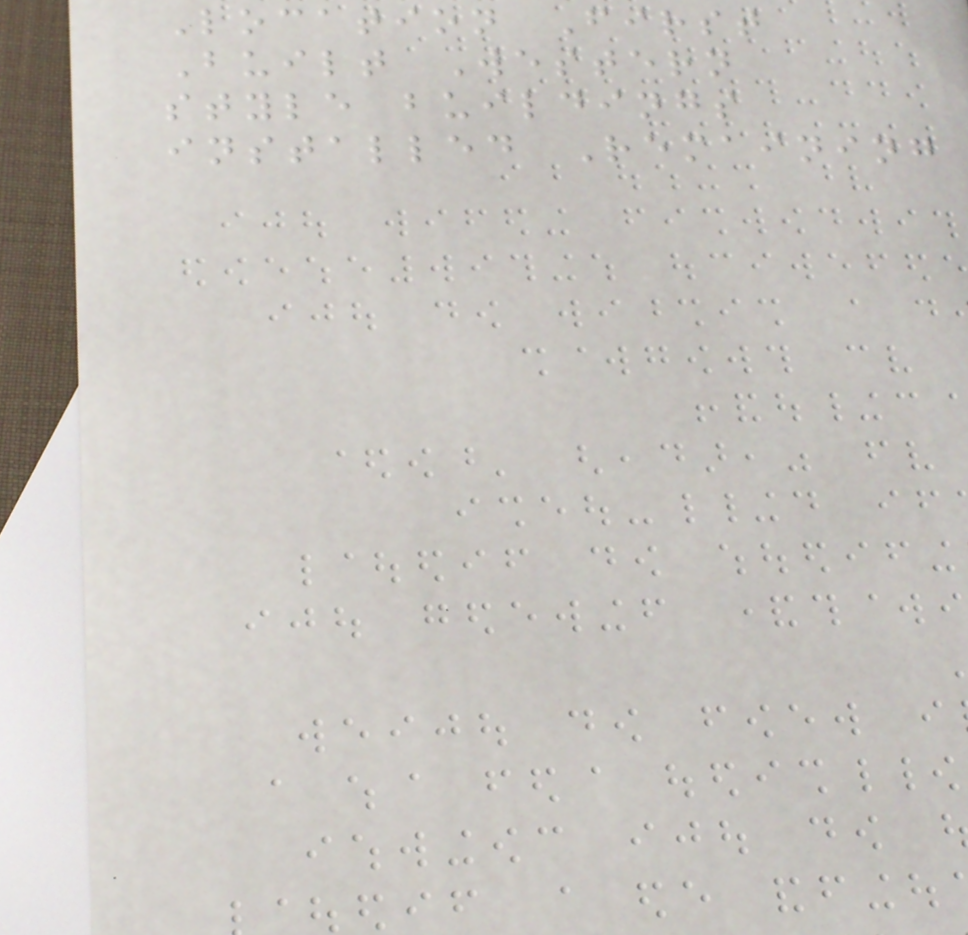Location First
Built Western
style buildings
installed Remaining
